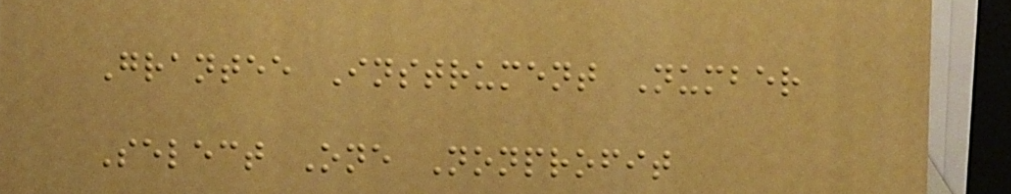Grantee Instrument Number
Select One Nonprofit
